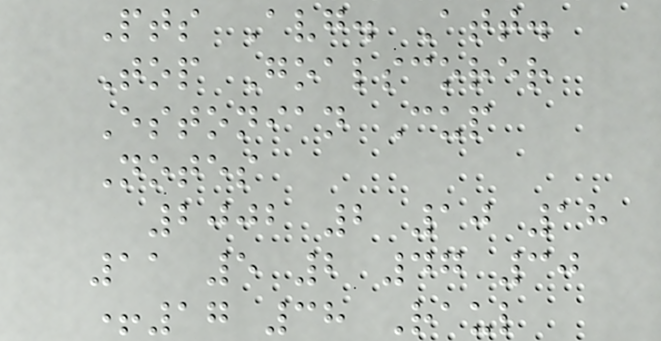Pts Avg. Att.
Top Goalscorer
Estonian Cup
Notes
2002 2 10 18
11 5 2 47 30
+17 38 Raul
